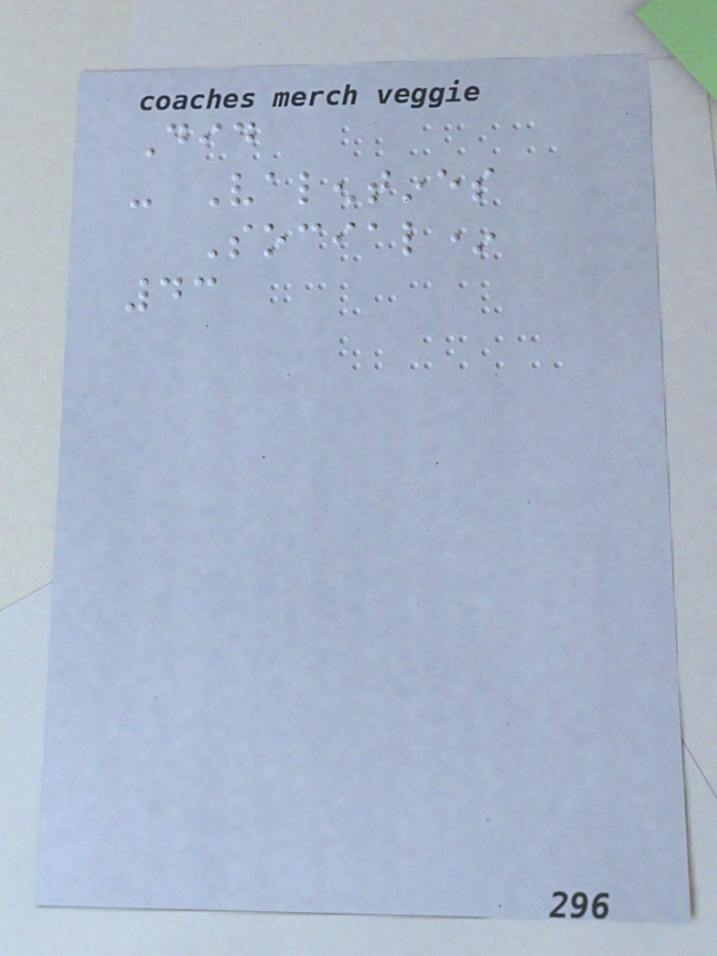Did
- Valentines
Social*
43
